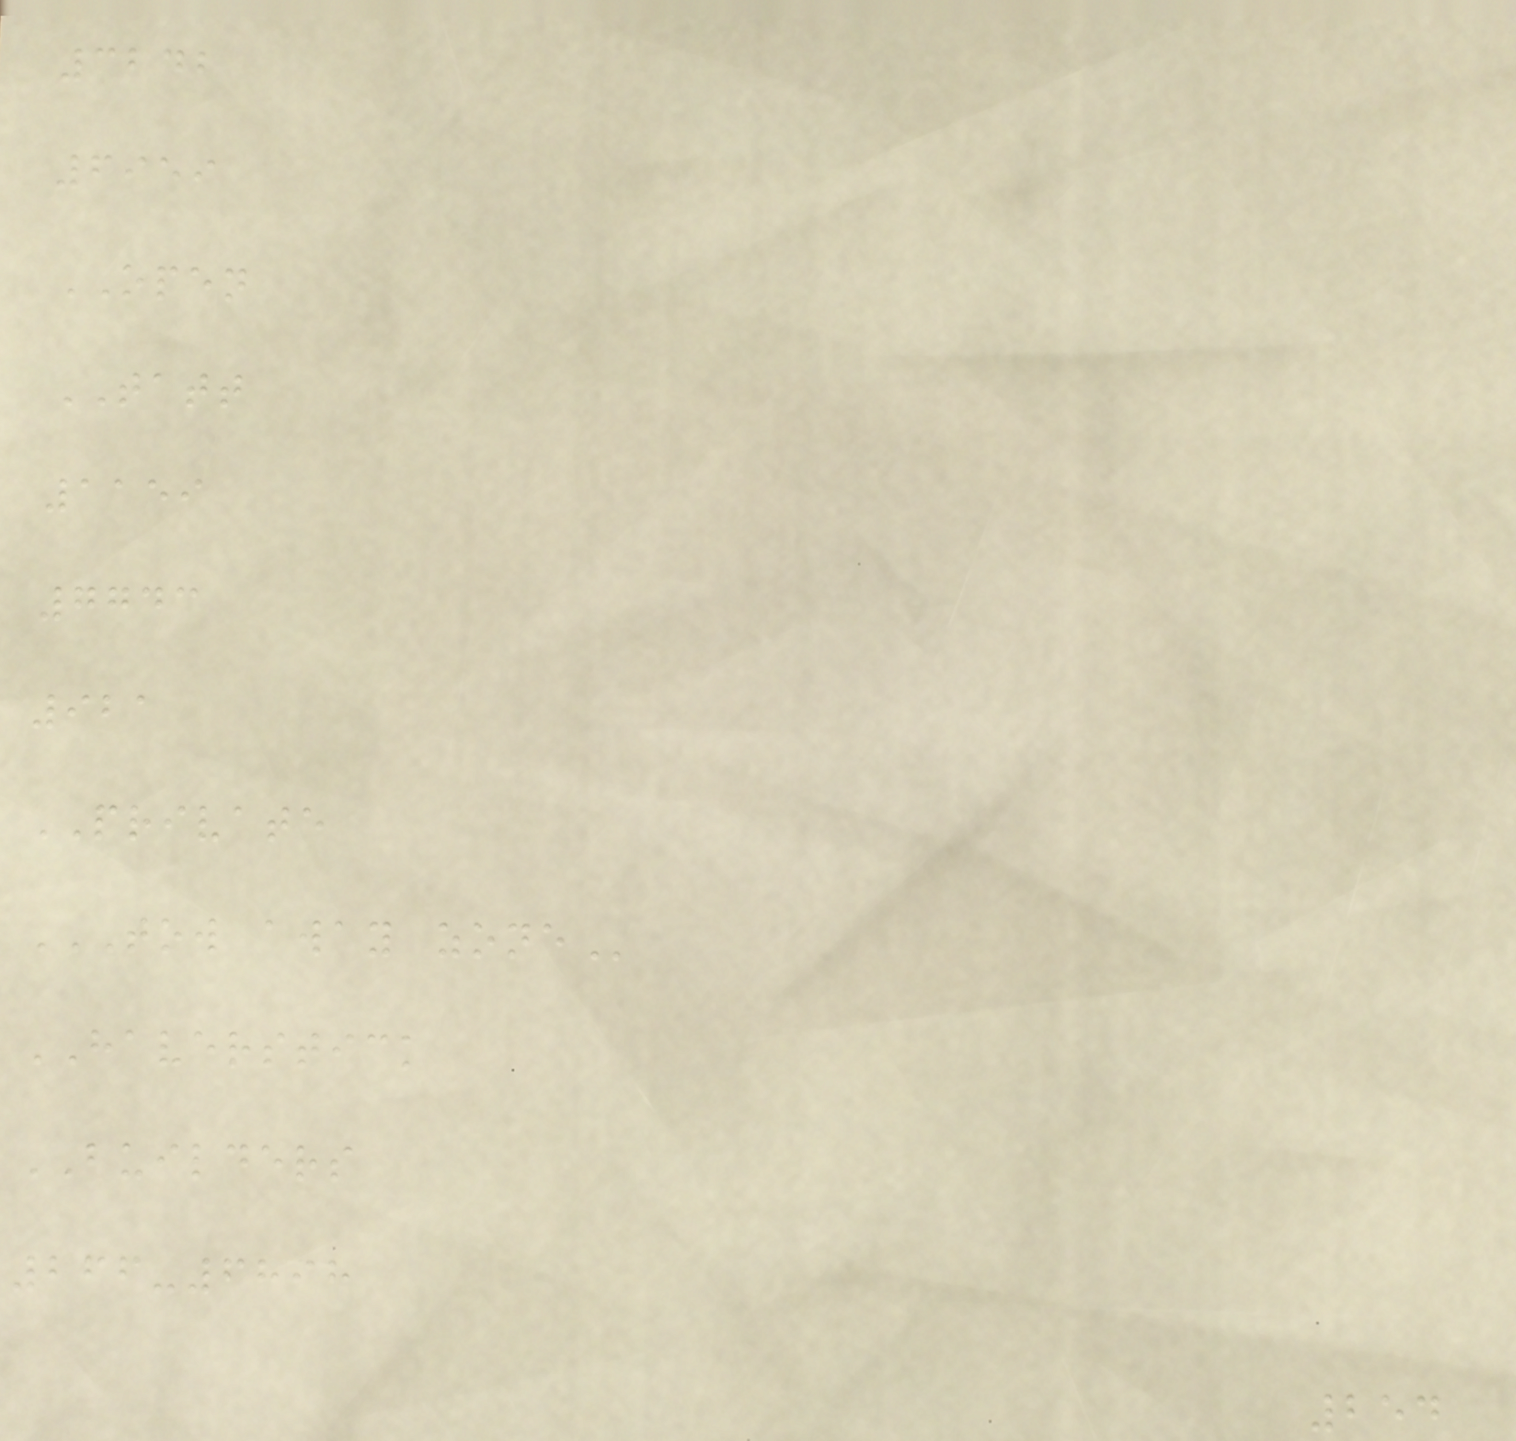3242
6959
OPEN
TATT
1159
7743
921
PRIVATE
TOW AWAY ZONE
HAVERSTICK
BUILDERS
266-6898
254
